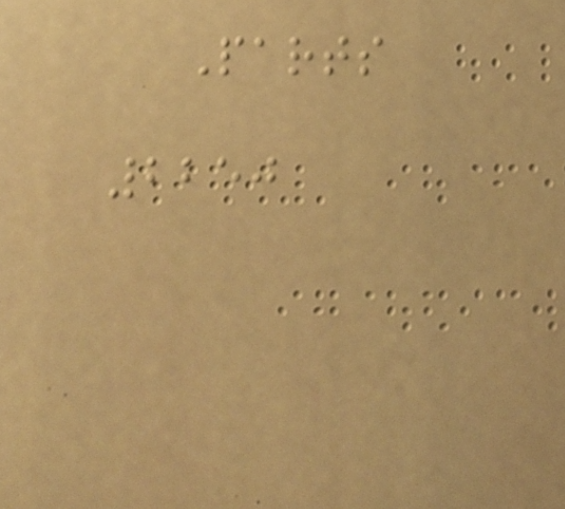Parts
2250
